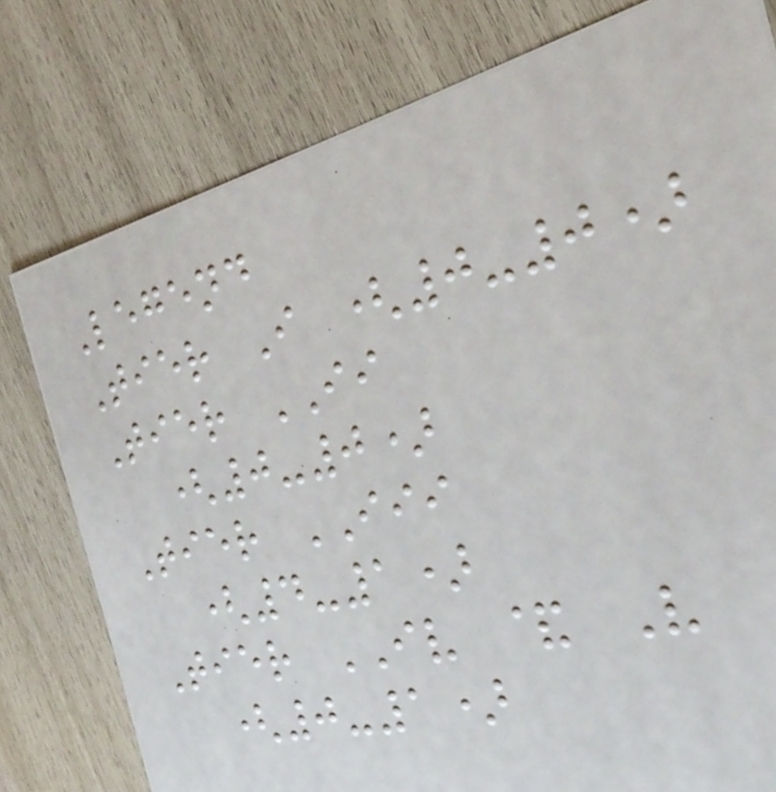Legend
Tier I (0-0)
Tier II
(0-0)
Tier III
(4-1)
Tier IV & V
(0-1)
